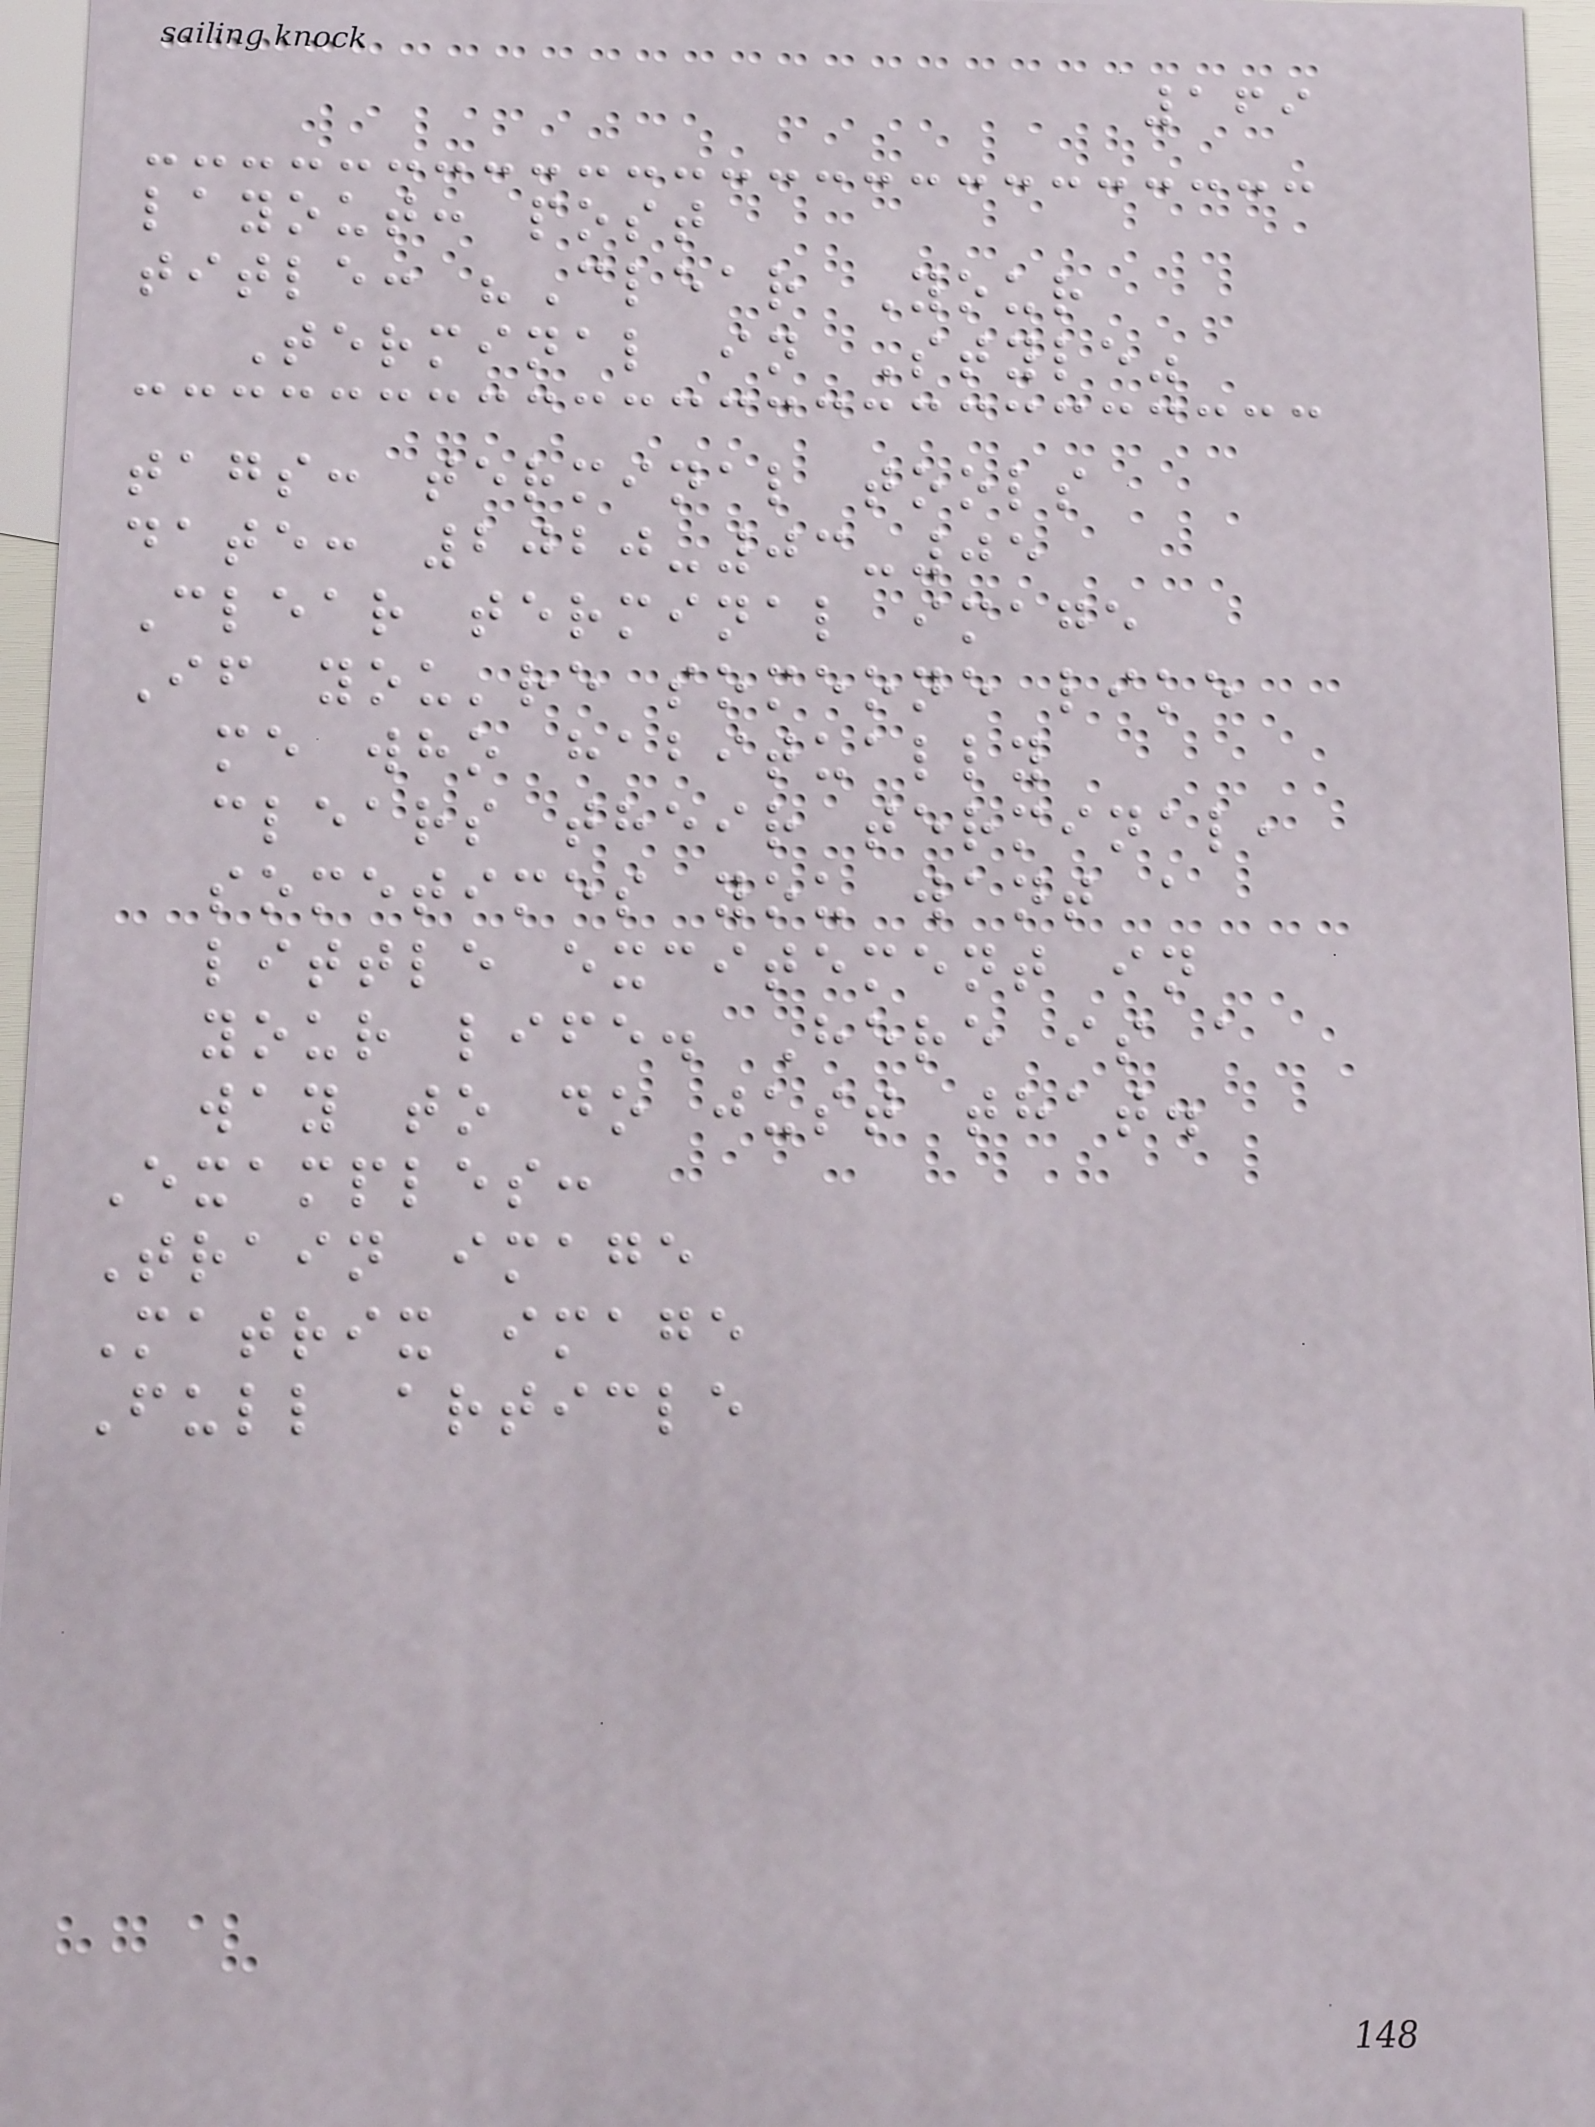169
layout: post
title: "Clear Your
Terminal in Style"
tags: terminal tools
date: 2020-03-05
Clear terminal image
If you're someone like
me who habitually
clears their terminal,
sometimes you want a
little excitement in
your life. Here is a
way to do just that.
Examples:
Train image
Matrix image
Full article
